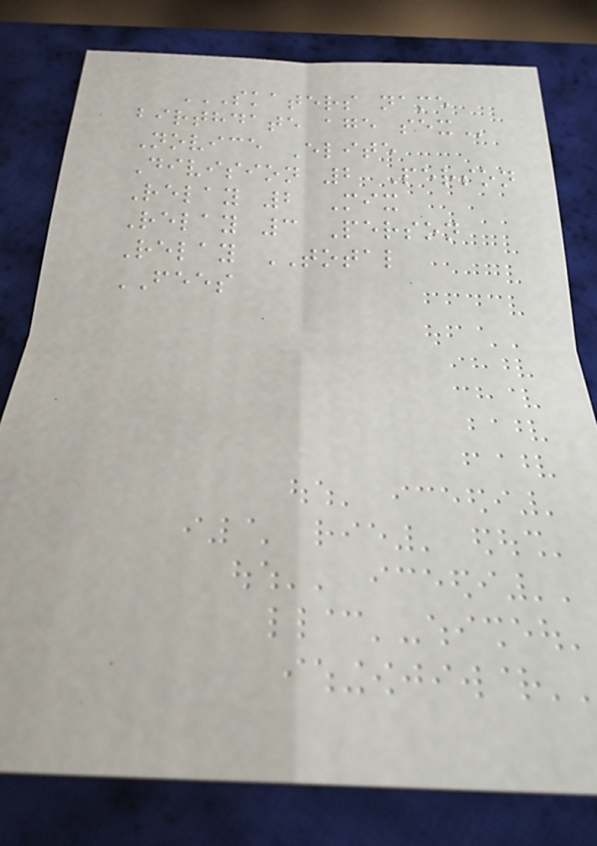SKATERS NAME
BIRTHDATE AGE SEX
Novice Elite
Division 2 Person
Relay 2 Mix
Relay 3 Person
Relay TOTAL
FEES
